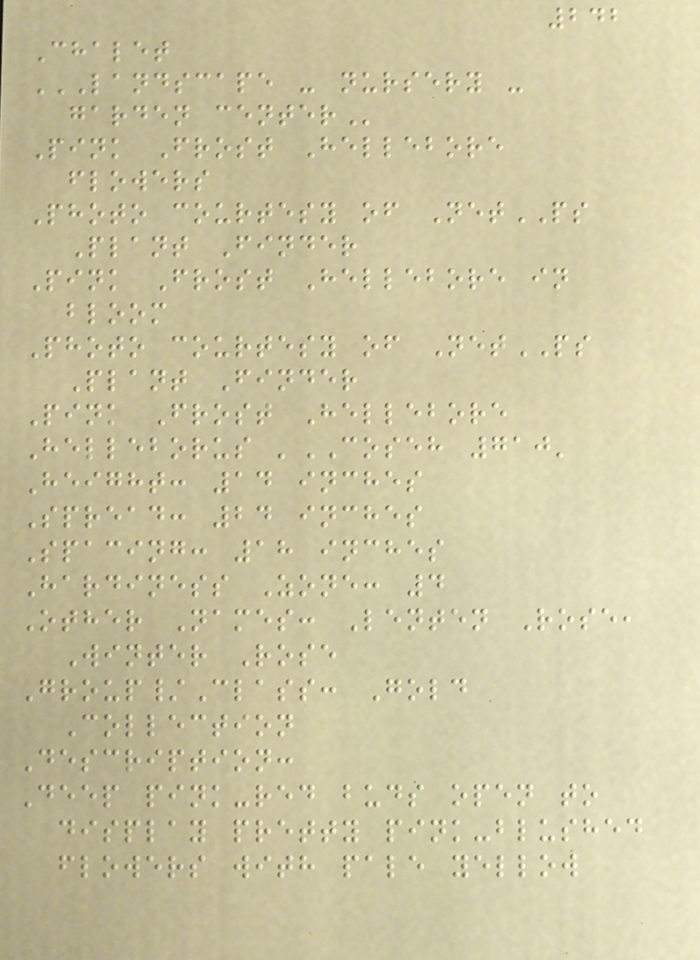242
Chalet
LANDSCAPE - NURSERY -
GARDEN CENTER
Pink Frost Hellebore
flowers
Photo courtesy of NetPS
Plant Finder
Pink Frost Hellebore in
bloom
Photo courtesy of NetPS
Plant Finder
Pink Frost Hellebore
Helleborus 'COSEH 710'
Height: 14 inches
Spread: 24 inches
Spacing: 18 inches
Hardiness Zone: 4
Other Names: Lenten Rose,
Winter Rose
Group/Class: Gold
Collection
Description:
Deep pink-red buds open to
display pretty pink-blushed
flowers with pale yellow
